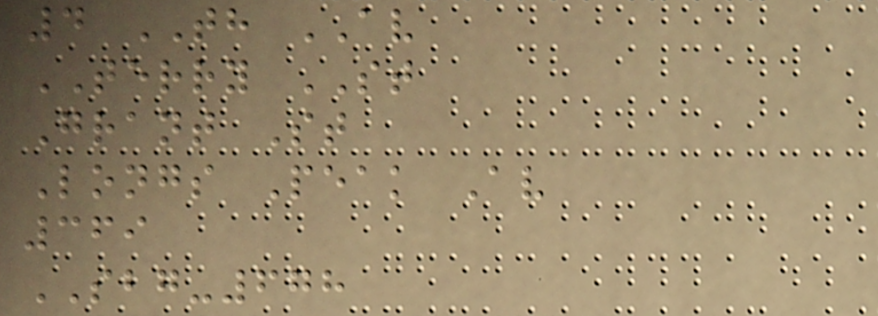4 TH AV
TERRY ST
Grant St
Longs Peak Av
369
SBG-678
